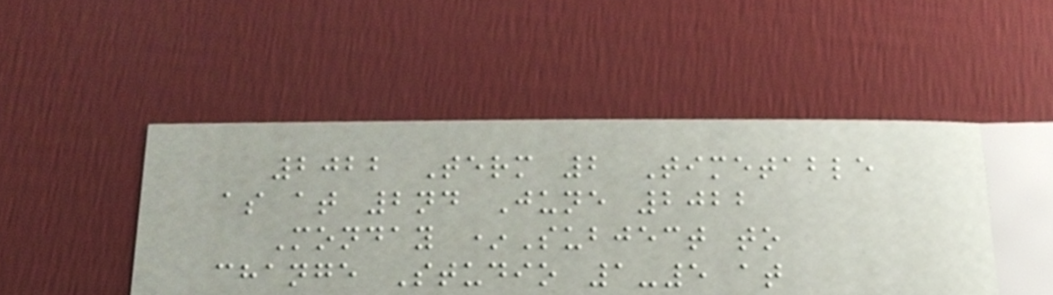2022 Term 2 Timetable
as at 2nd June 2022
Monday *Subject to
change Studio 1-5 at
